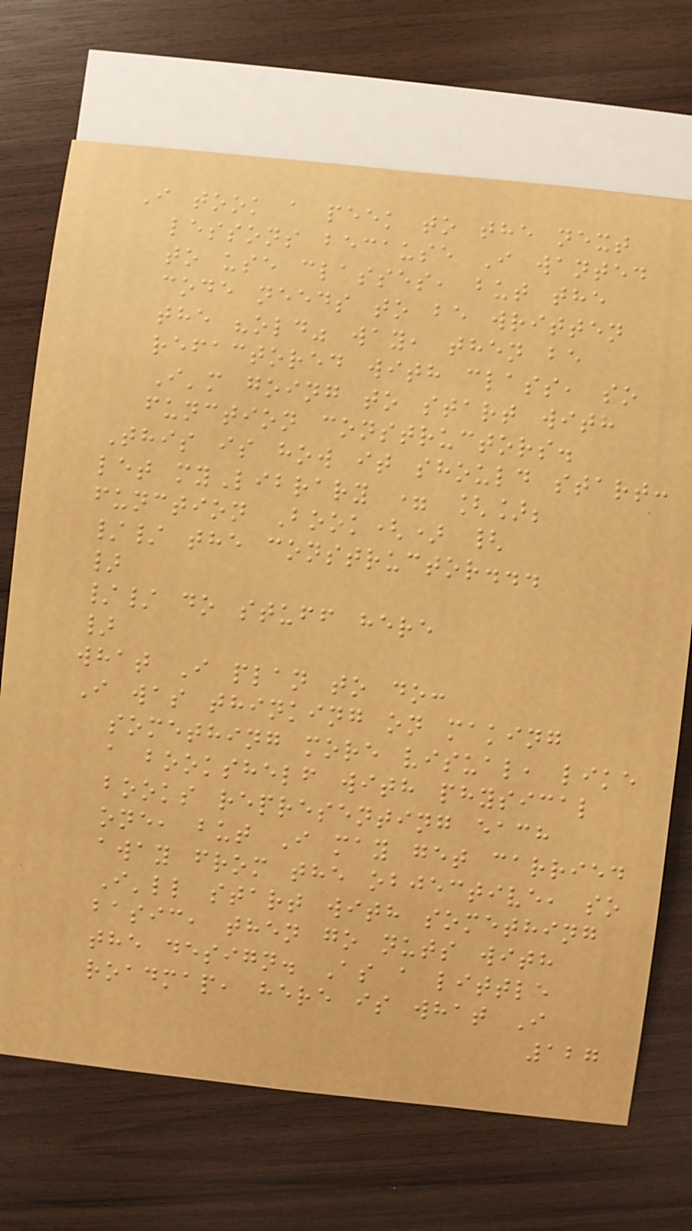I took a peek to the next
lessons because I wanted
to use classes, but the
code needs to be written
the "old" way, then be
refactored with class, so
I'm going to start with
function constructors.
This is how it should start:
let myLibrary = [];
function Book() {
// the constructor...
}
// do stuff here
}
what I plan to do:
I was thinking on making
something more visual, like
a bookshelf with physical
books representing each
one, but I may get carried
away from the objective, so
I'll start with something
basic, then go nuts with
the design. As a little
roadmap, here is what I
127
